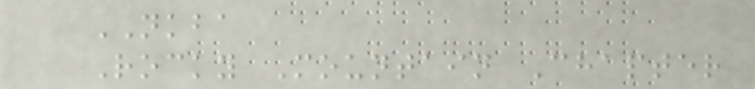NKBA
Rocky Mountain Chapter
